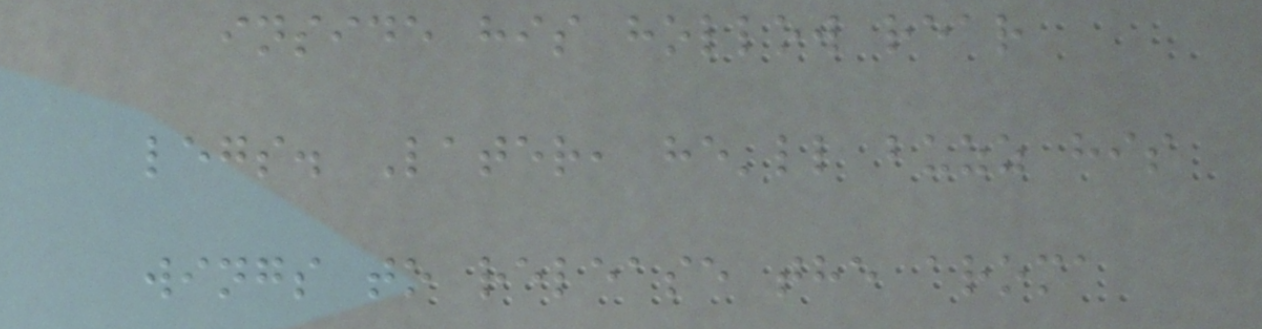inside his hollow rear
legs. Later, he'll buzz his
wings to release the aroma
